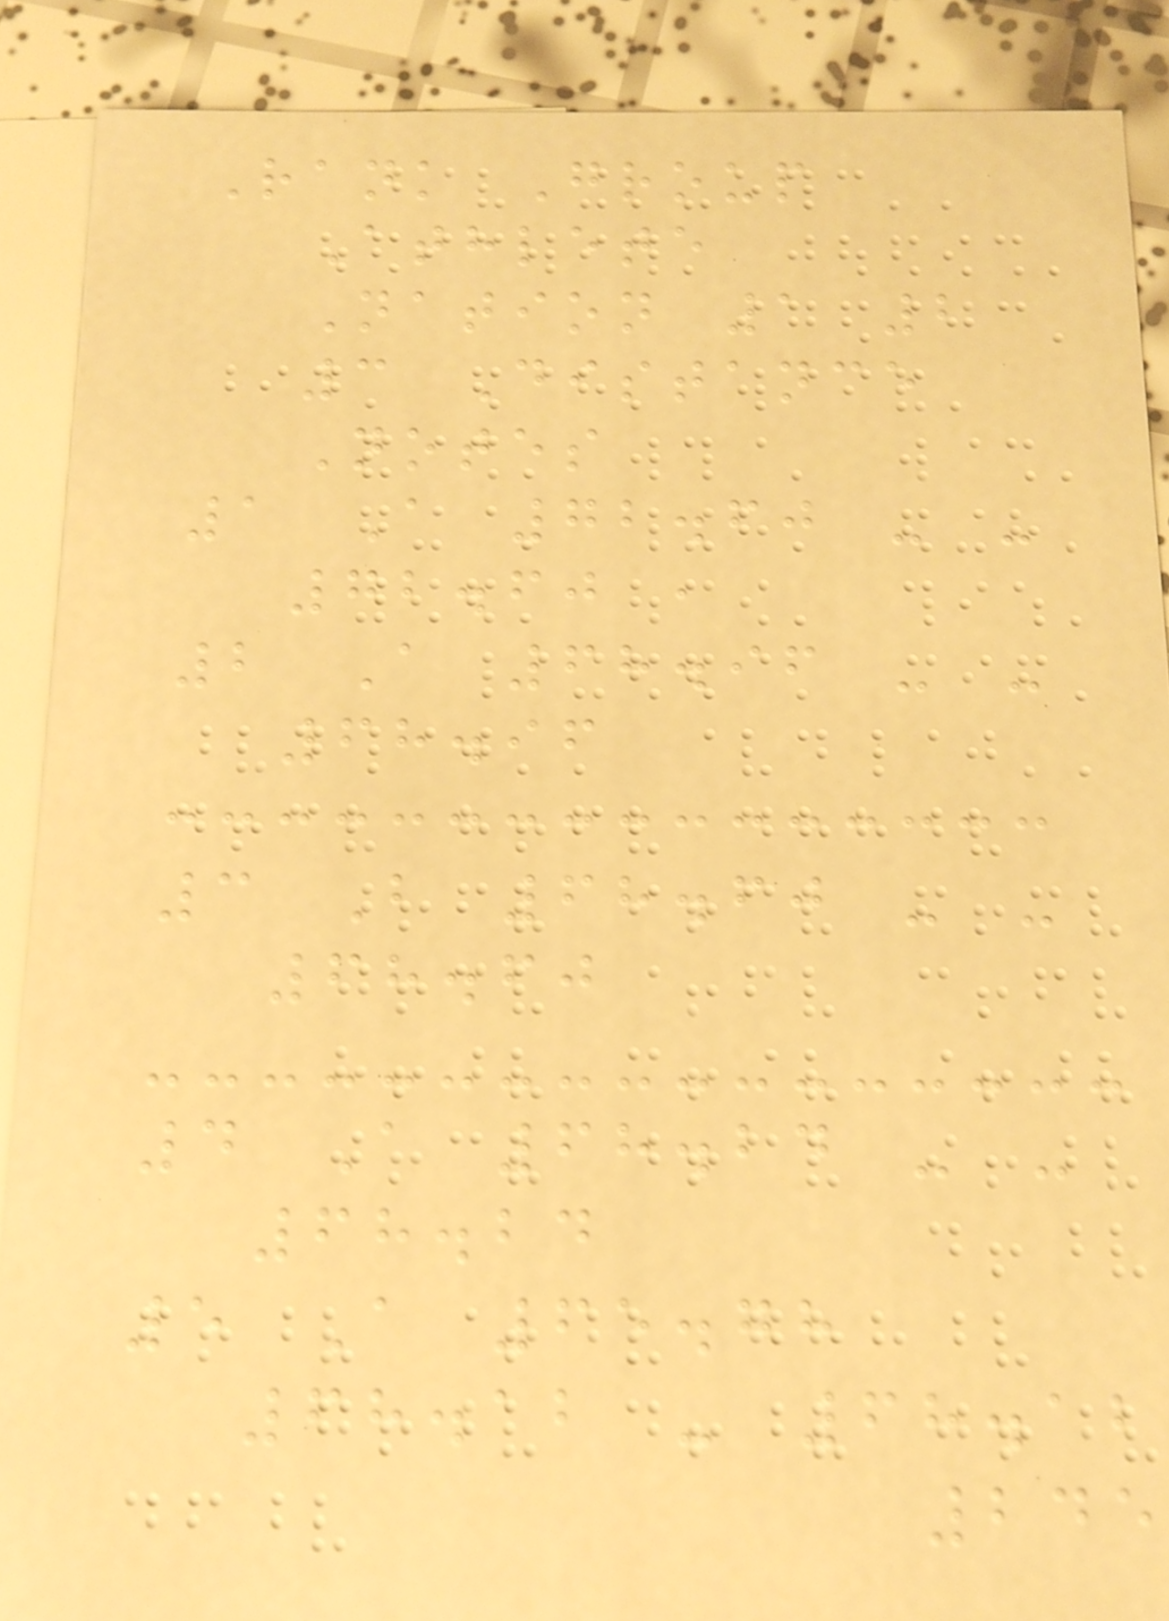Rank Group
Athlete
Nation 1 2
3 Distance
Notes
1 A 72.60 - -
72.60 ,
2 A 68.96 - -
68.96
3 B 68.60 - -
68.60
4 A 68.24 - -
68.24
5 A 65.78
68.12 - 68.12
245
